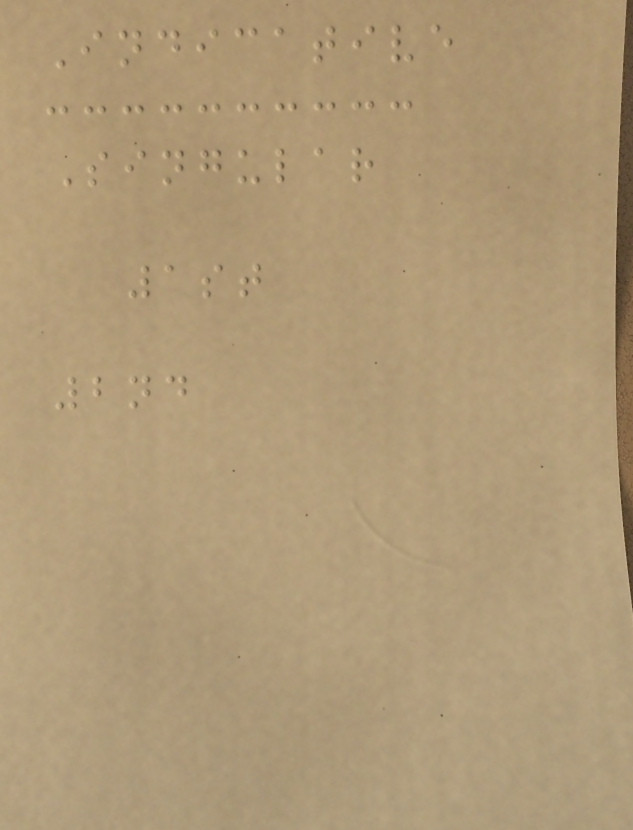Indicative
Singular
1st
2nd
